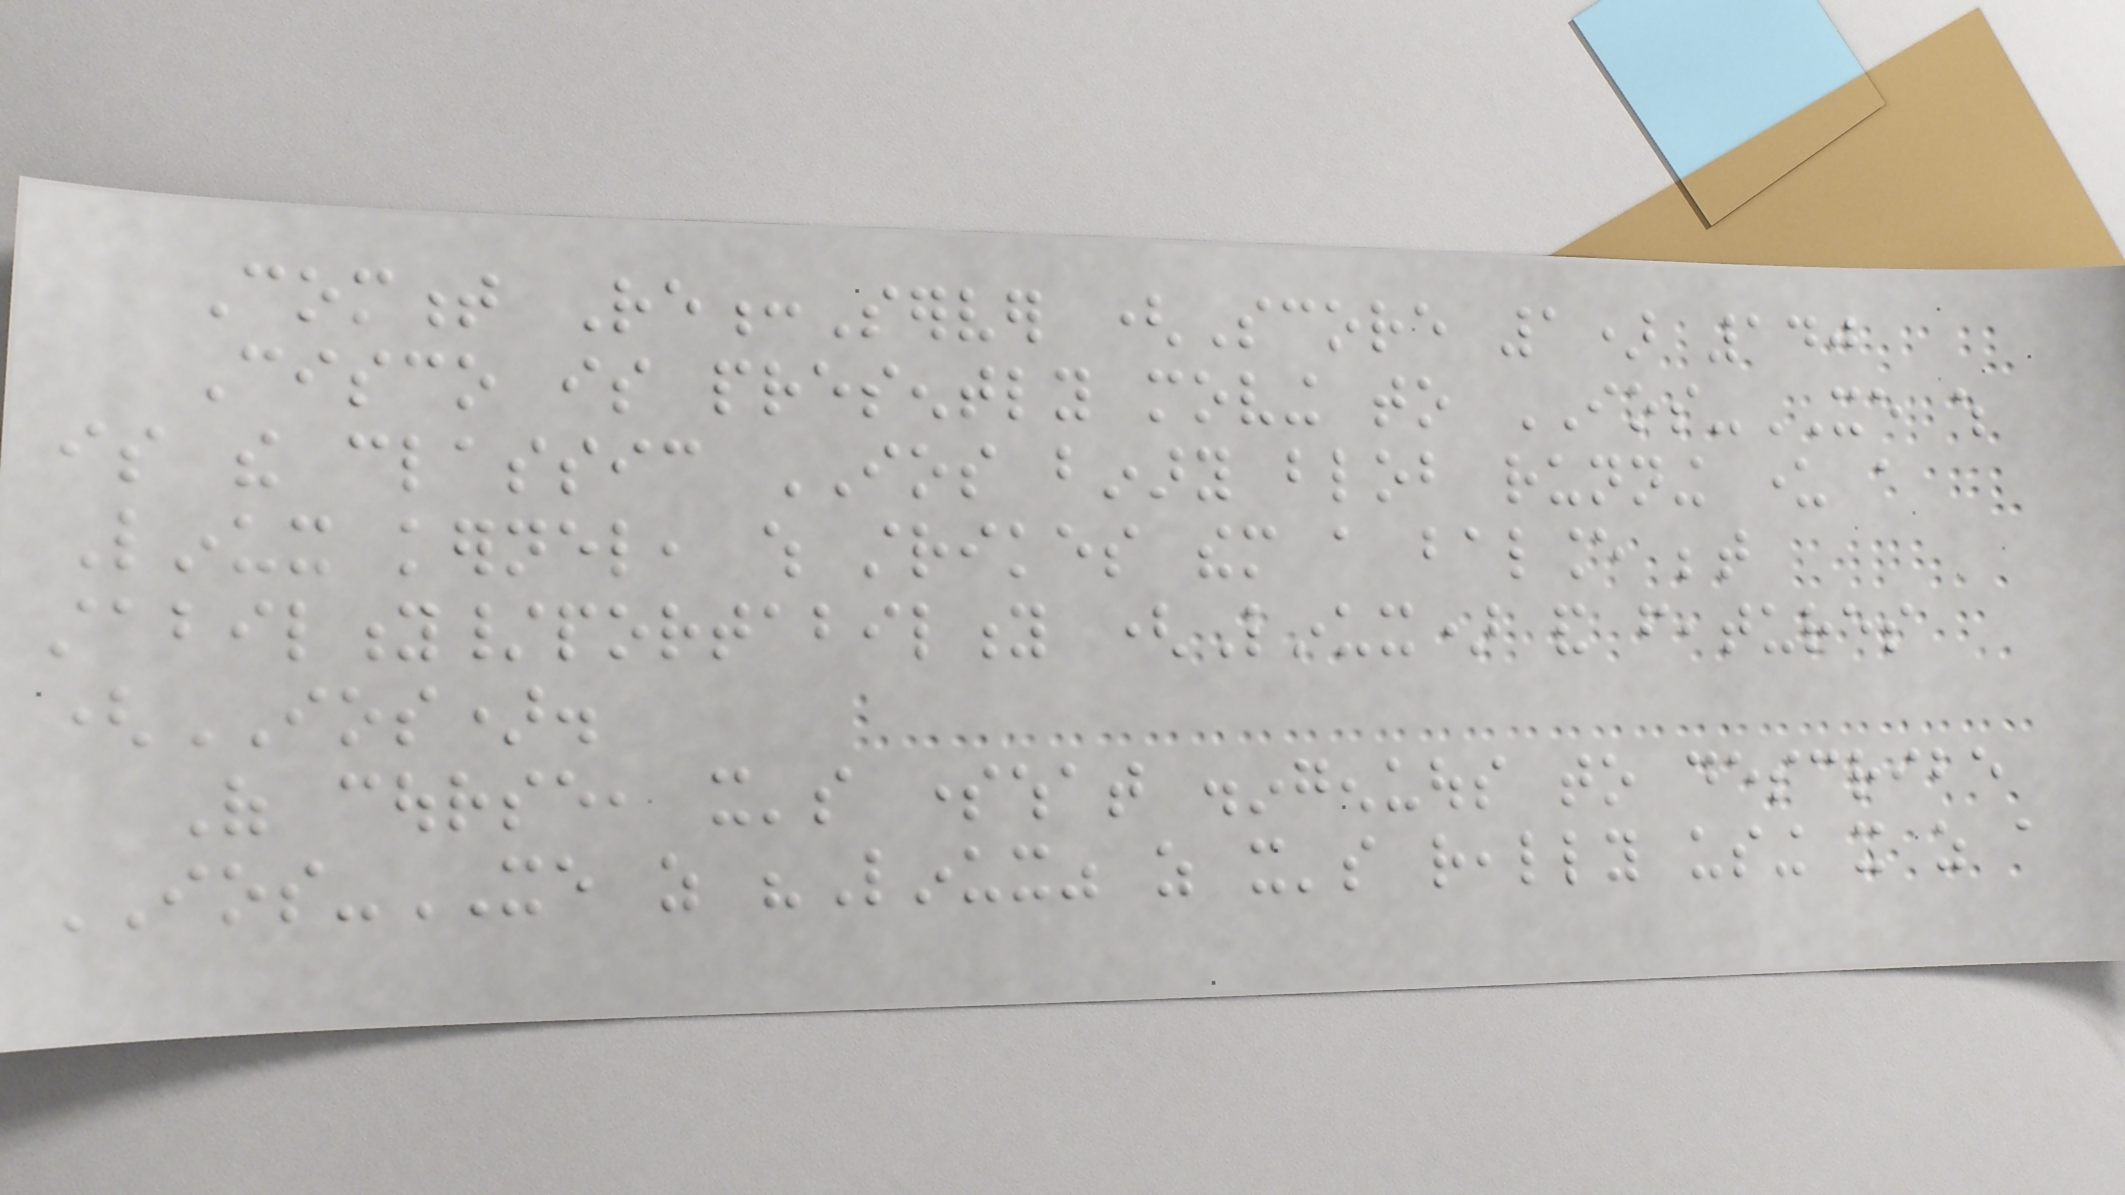Comment Re:Server (Score 1) 140
Cisco is presently moving to IOS-XE which
is the classic IOS binary blob running under a
Linux kernel, which strikes them a balance between
stability/portability (Linux) and features
(IOS).
Of course, it's somewhat disingenuous to describe
IOS-XE as "Linux" as it's really using it as a
